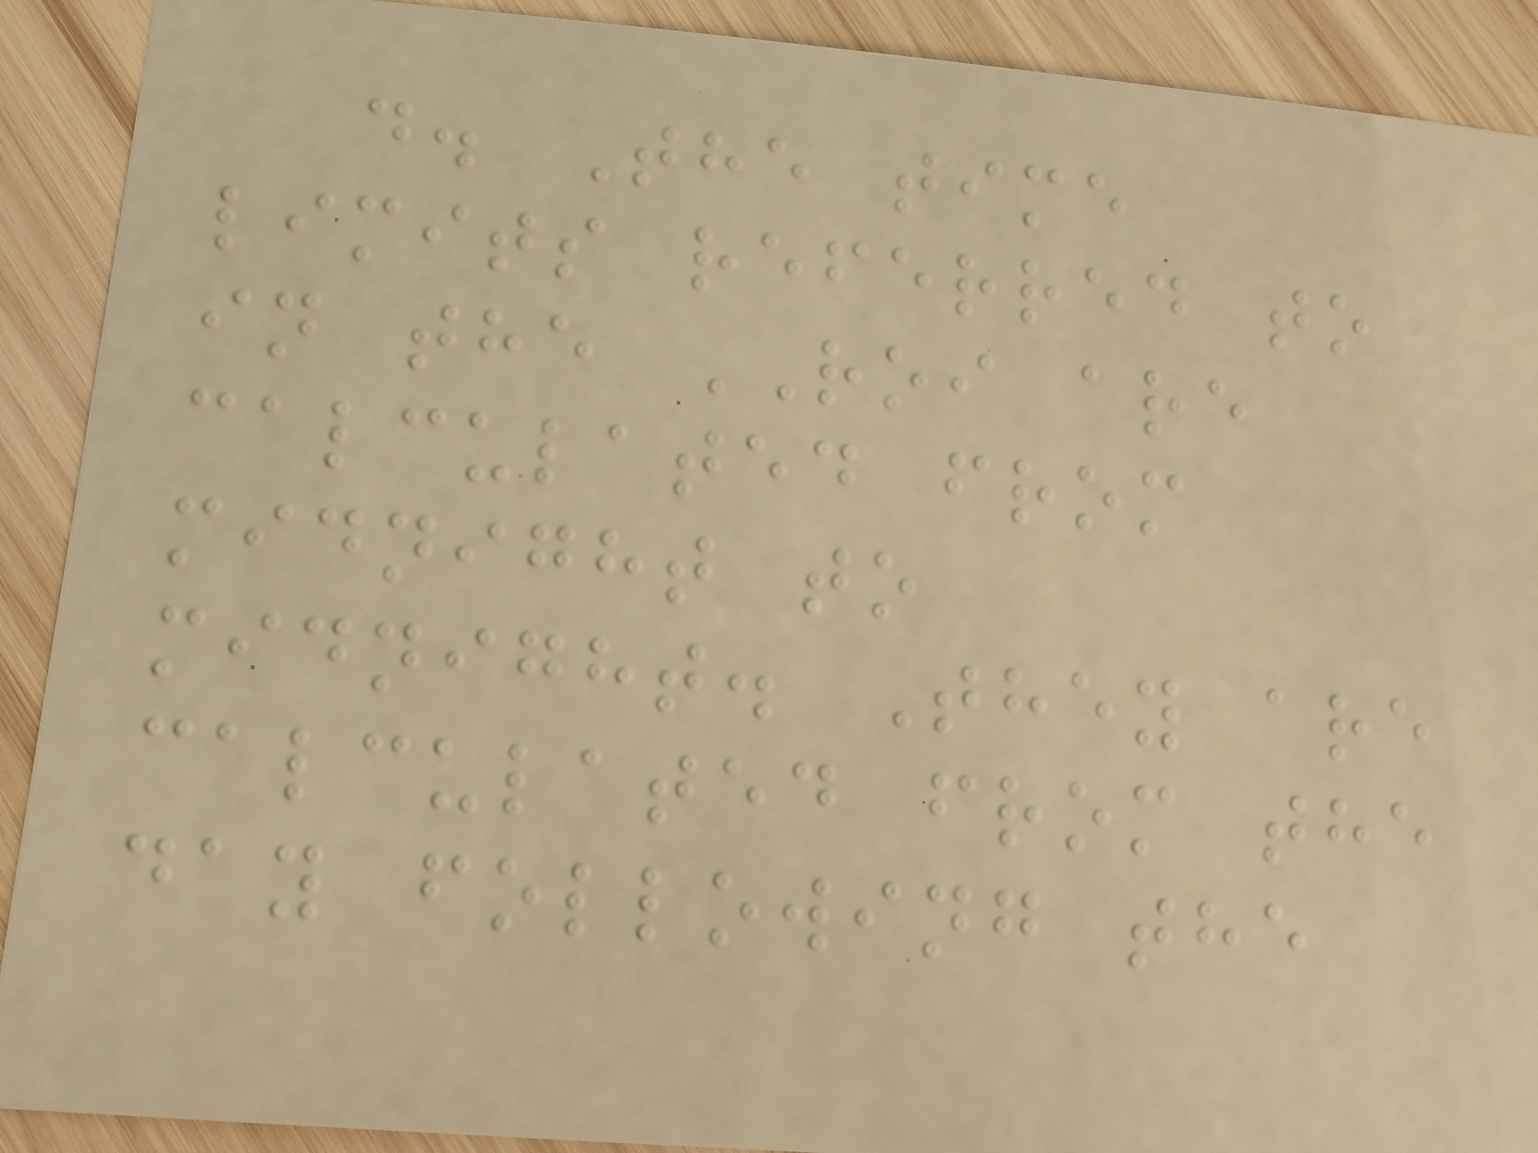d. The time
limits referred to
in the ROI are
calculated from
midnight to
midnight. They are
calculated from the
day following the
